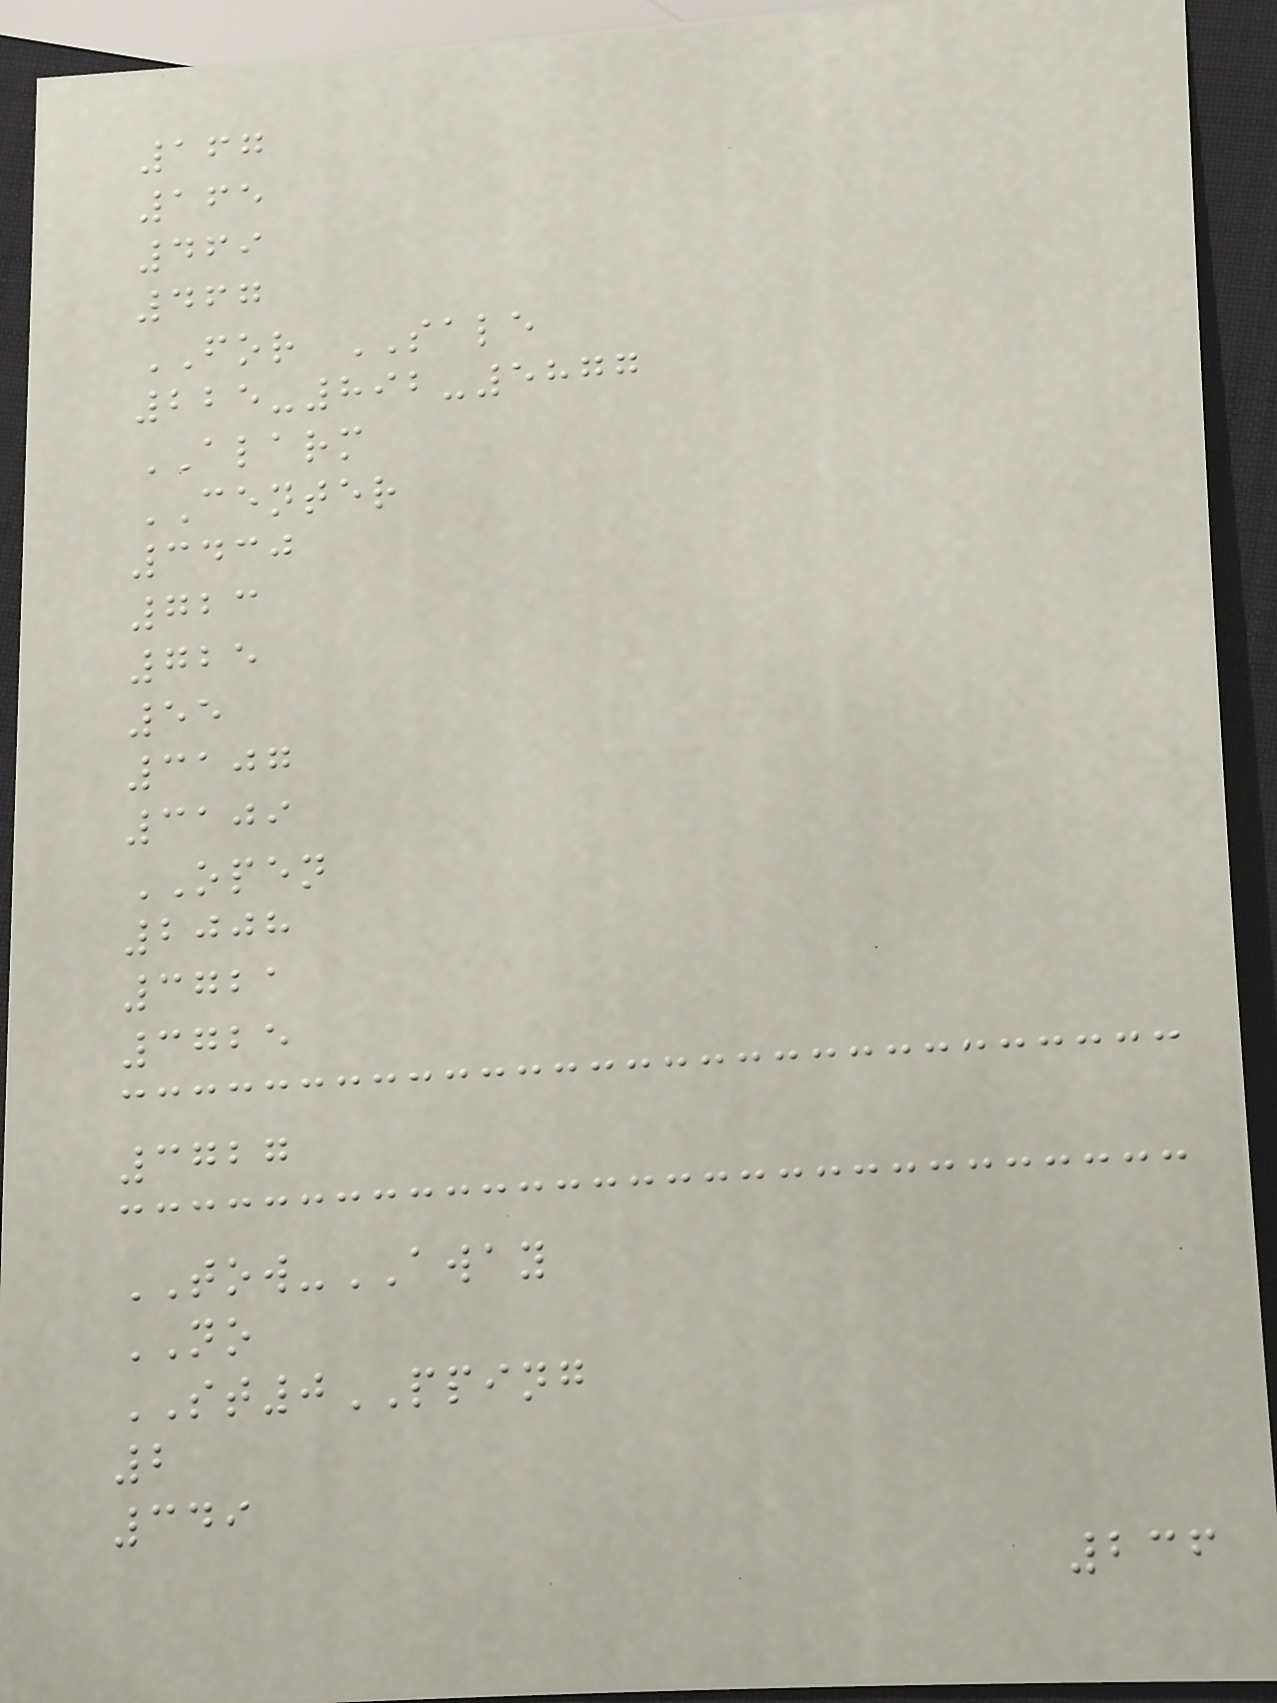167
165
469
467
FOR SALE
225-892-5877
ALARM
CENTER
3430
723
725
55
3107
3109
OPEN
2008
3721
3725
3727
TOW-AWAY
NO
ST0PPING
2
349
236
